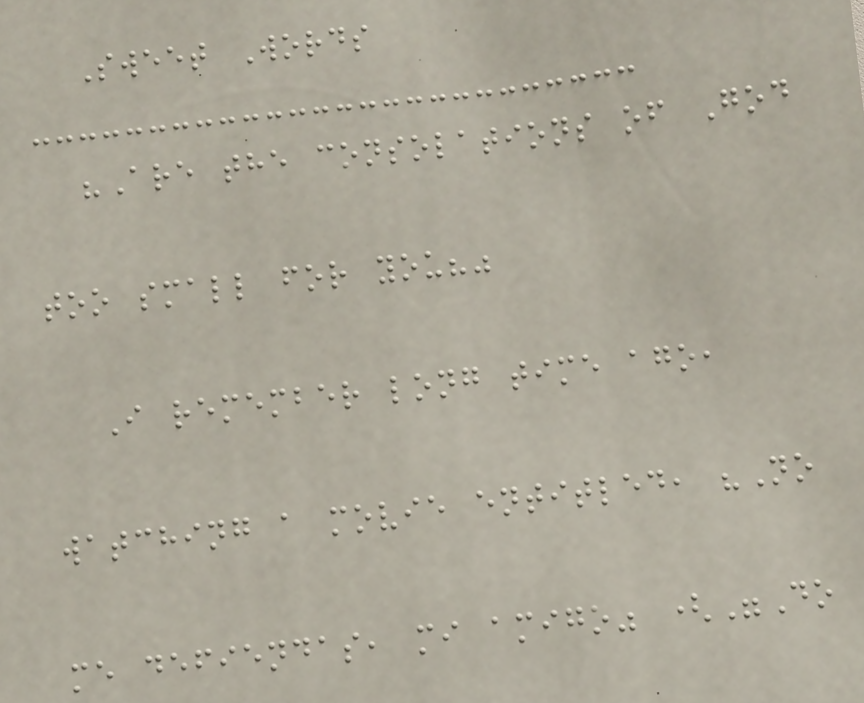Sweet Words
"Are the consolations of God
too small for you?"
I remember long time ago,
watching a movie entitled, "No
me defiendas, mi amigo" ("Do
